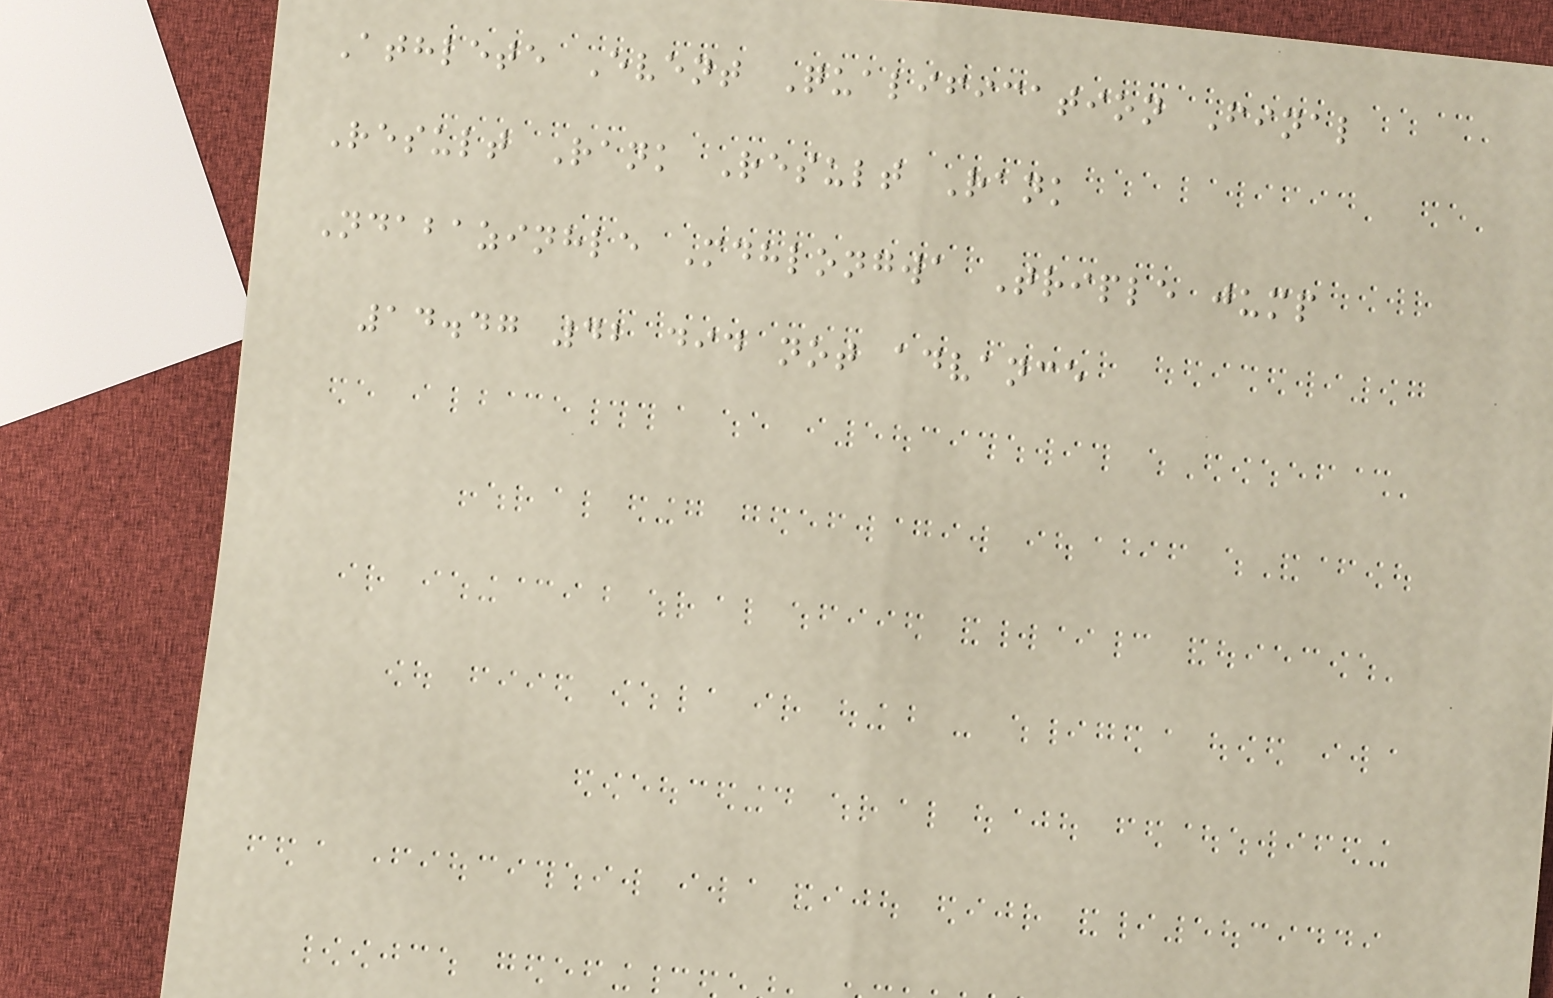Athlete Event Qualification Final
Result Rank Result Rank
Ndabazinhle Mdhlongwa Triple jump
14.47 42 did not advance
